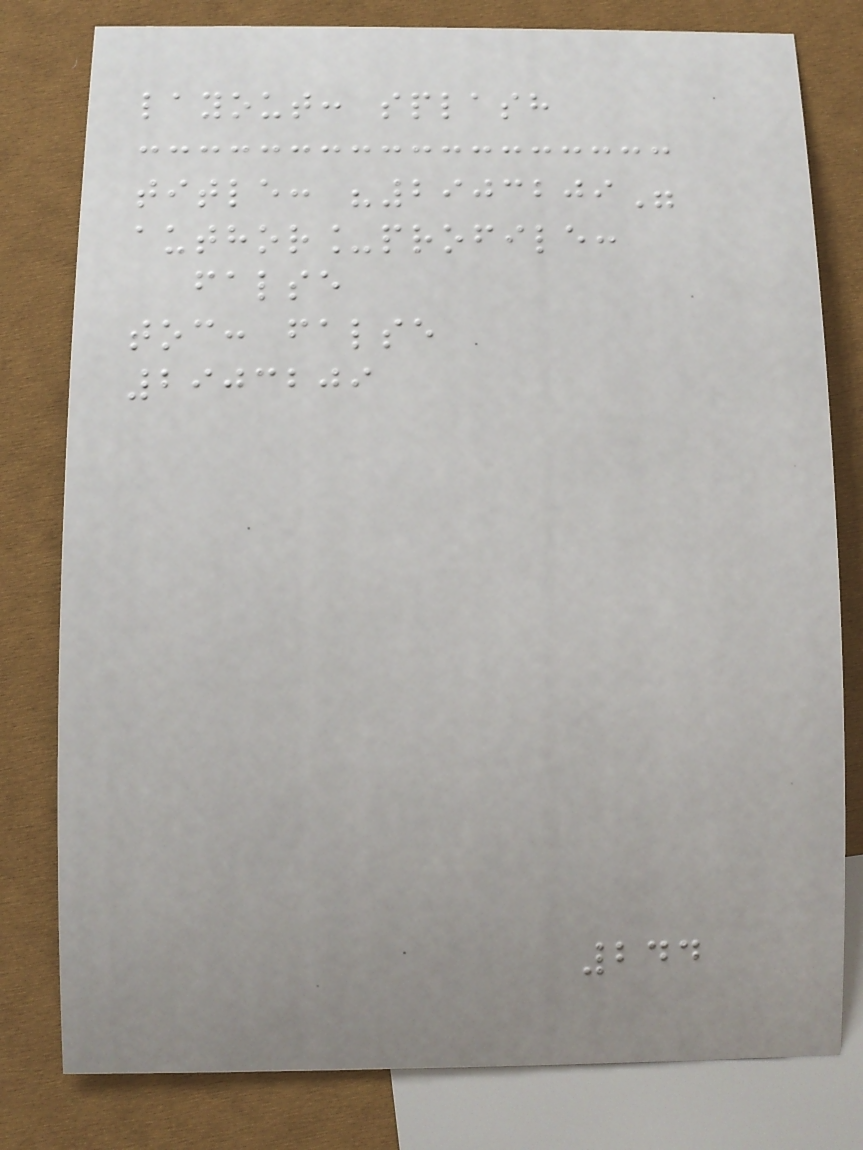layout: splash
title: "2903209"
author_profile:
false
toc: false
2903209
244
